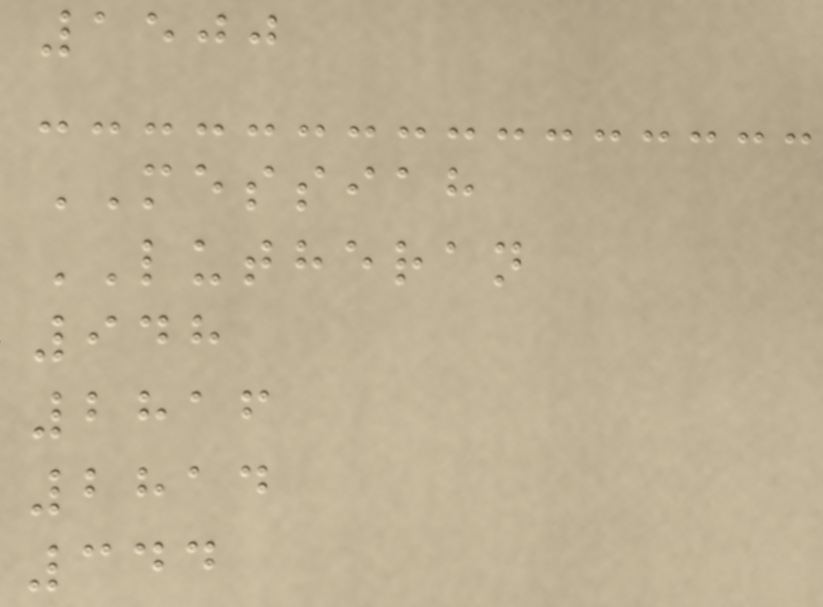1500
MESSIAH
LUTHERAN
948
2816
2814
344
